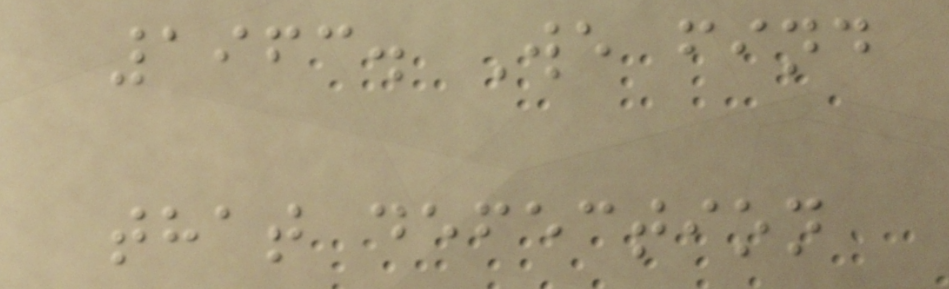1963. We find
that defection
